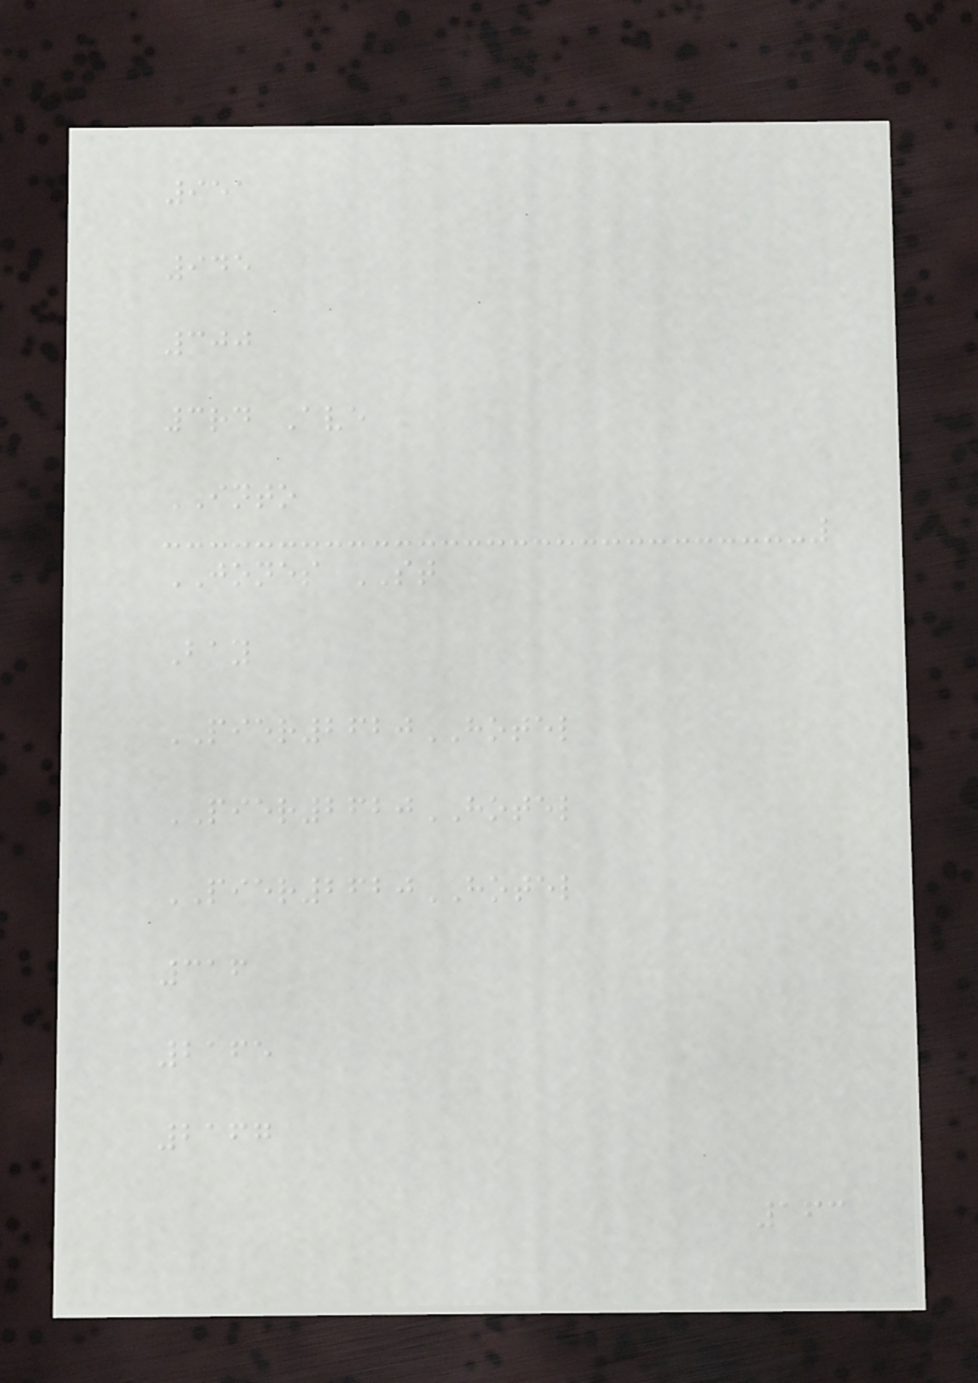951
945
300
3rd Ave
INTO
JONES ST
Bay
PIER2620HOTEL
PIER2620HOTEL
PIER2620HOTEL
316
2165
2167
163
